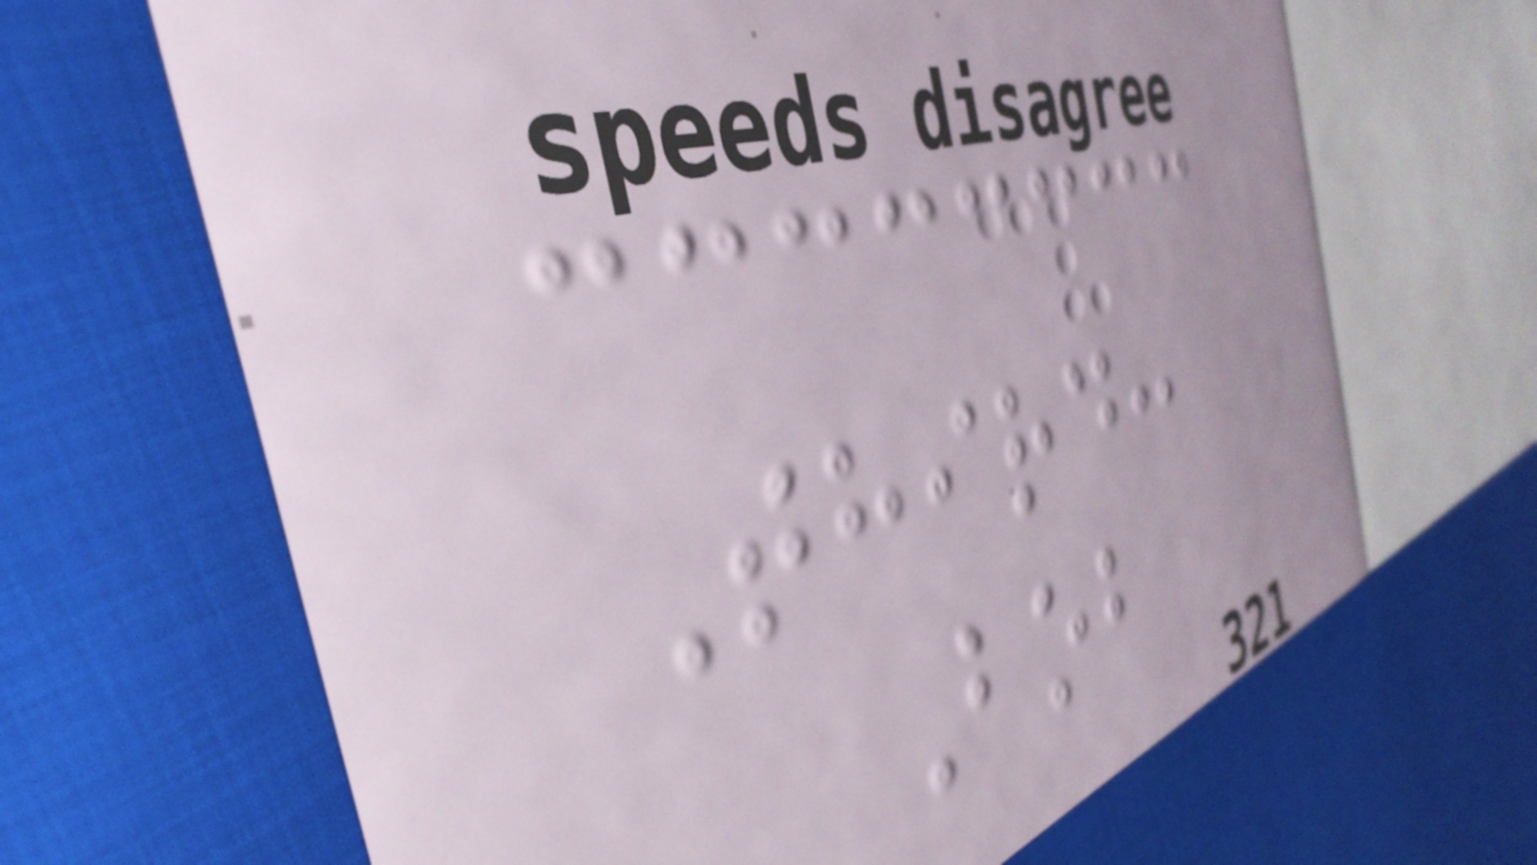Third:
Bob
